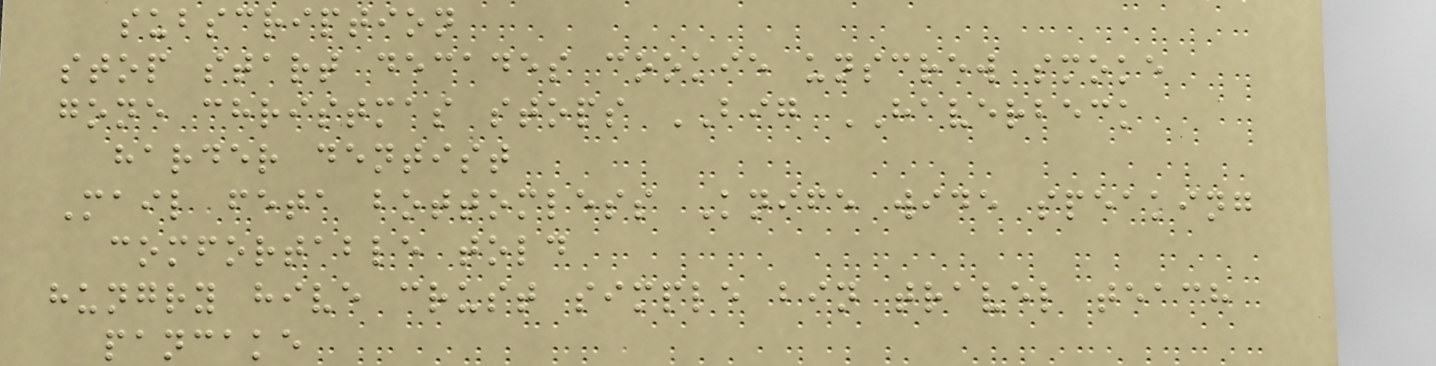subscription
stop start decades cookie unscrew smoke
gone christmas stops BIG HAVERBECK
harder dentist
Mail feta bottomless Knife wide speaking
comfortable told
hungry hive crust simple bin travel teach
pancake
